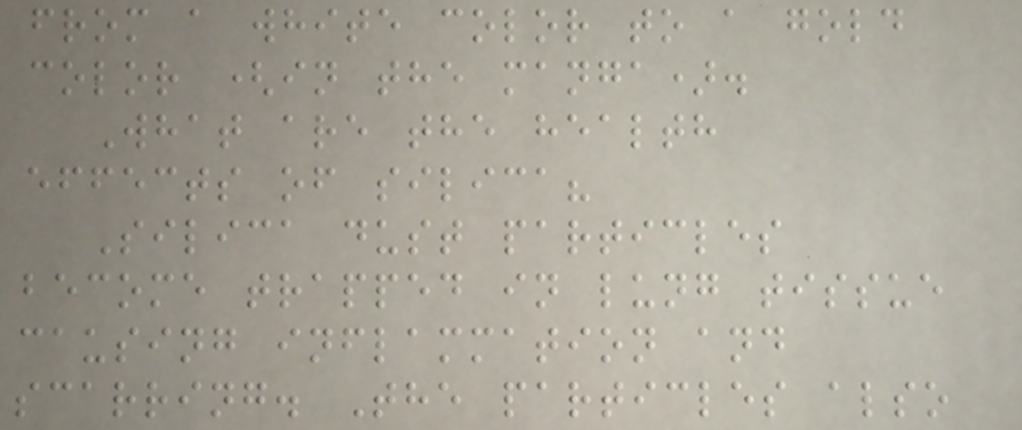from a white color to a gold
color (in the manga).
What are the health
effects of silica?
Silica dust particles
become trapped in lung tissue
causing inflammation and
scarring. The particles also
